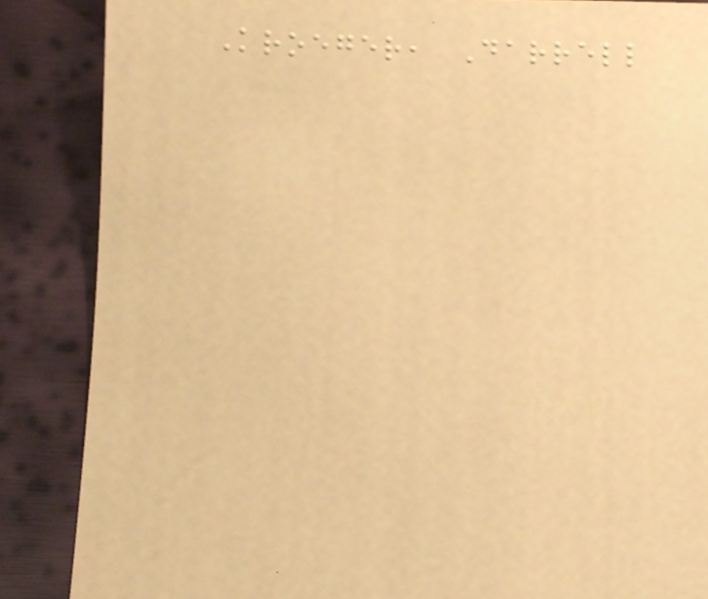Kroeger, Darrell
